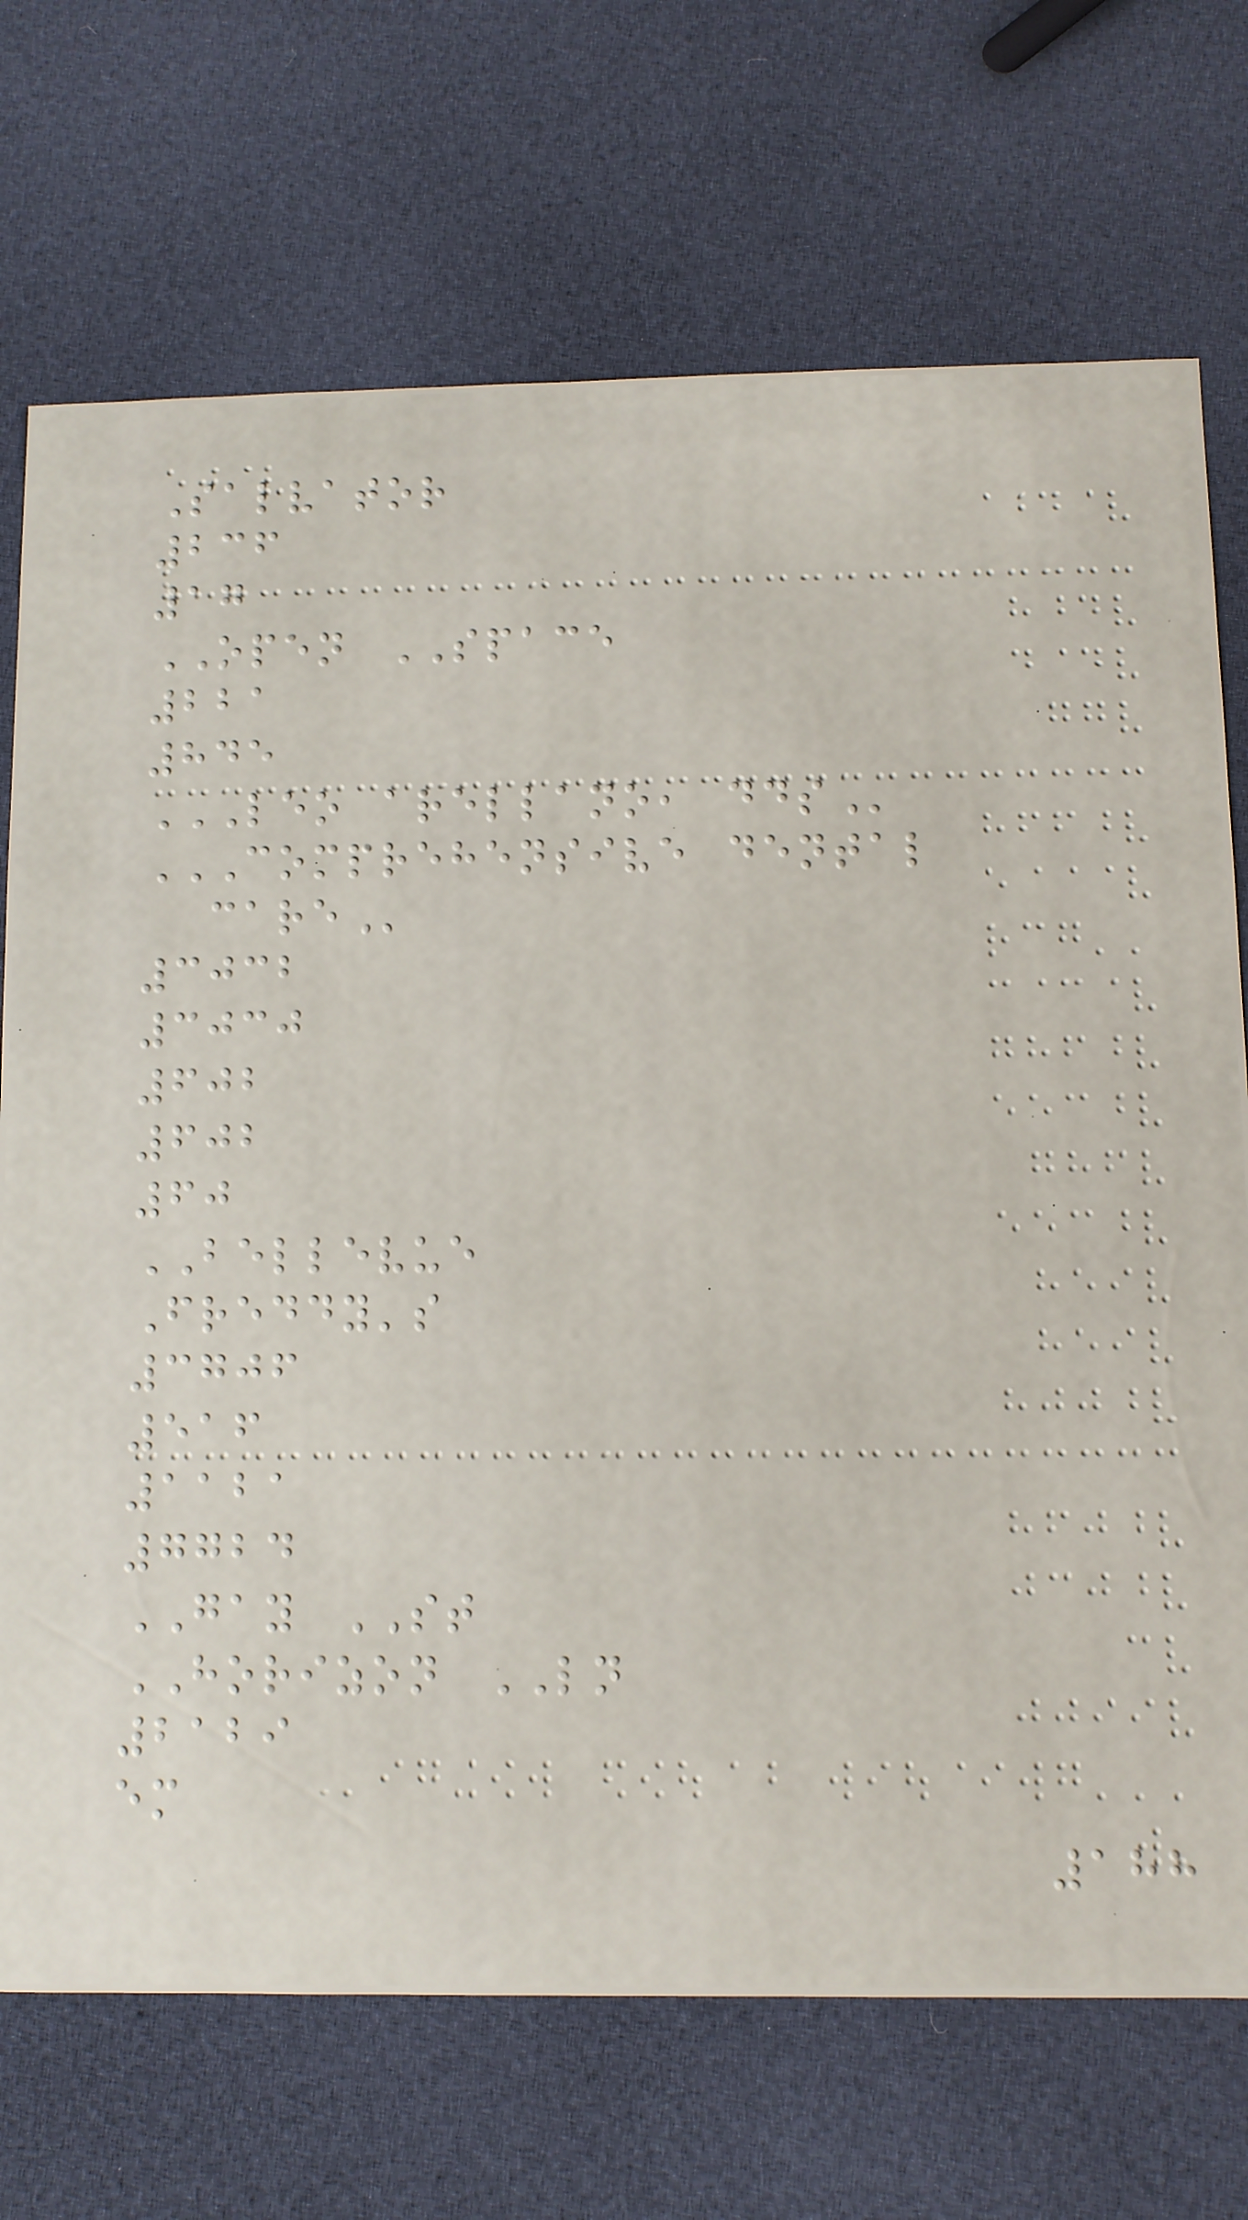Salvator
236
17
OPEN SPACE
221
845
LEO ARELLANO, DDS
COMPREHENSIVE DENTAL
CARE
3032
3030
602
602
60
BELLEVUE
Freddy's
3706
516
1121
7724
GAY ST
HORIZON LN
2129
em
188
